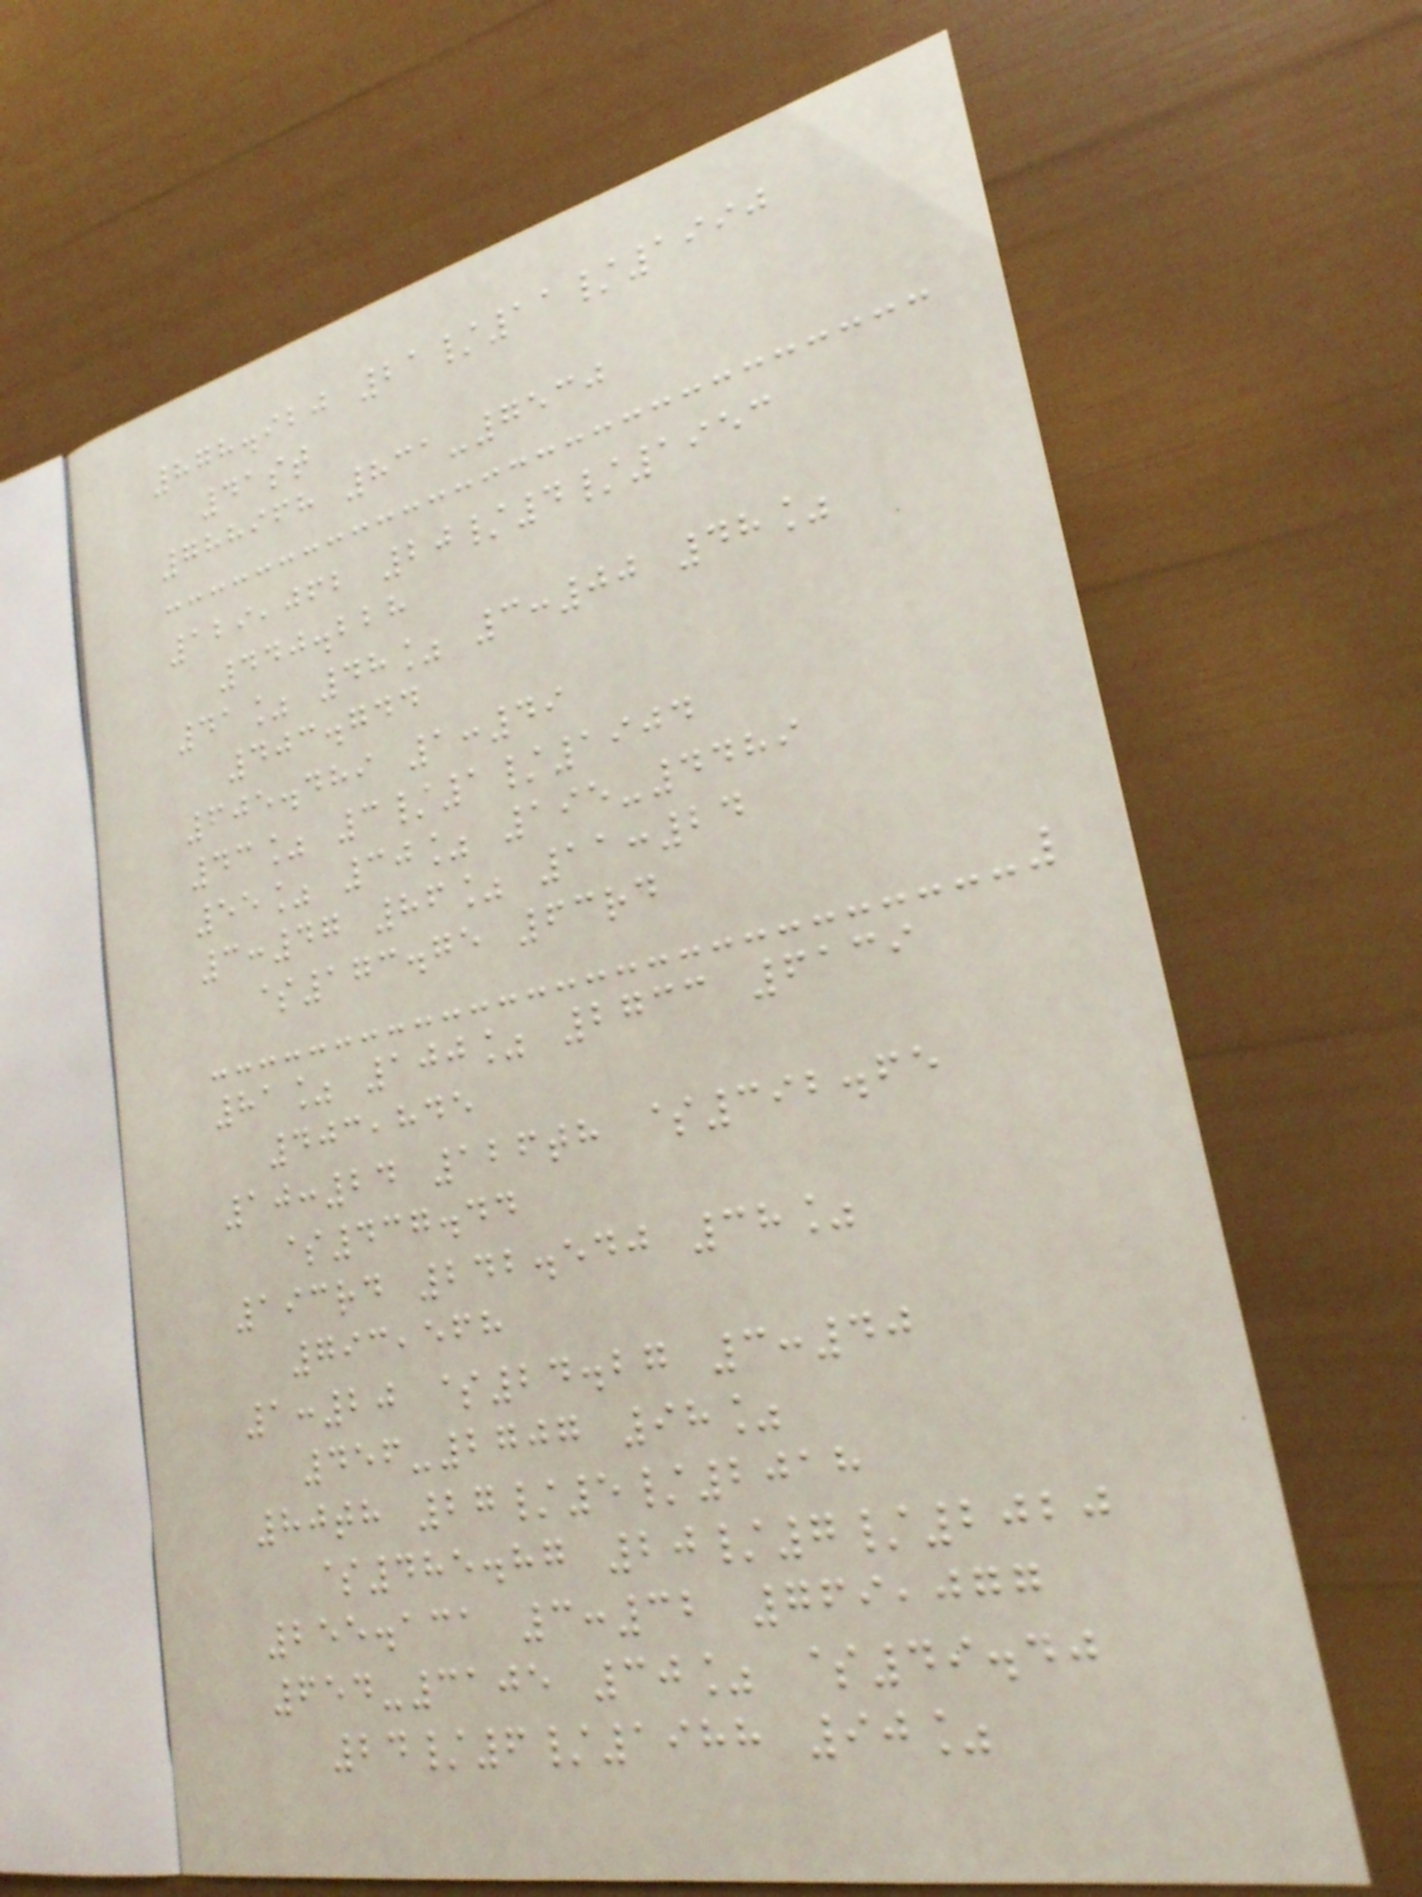878.920 21/11/1990
41st
788968 831-7530
129,062 20/4/1953
440.228
41% 48% 3:00 48%
403.744
605.489 1:49
43% 3/1/1904
55% 30% 195-4489
3:47 86% 11:24
$173.75 63rd
81% 100% 2733 6139
403,845
10:24 126th $392.65
$437.44
193rd 242.540 38%
793,568
1:20 $24.27 3:40
456-2707 98%
80th 27/5/2018
$485.87 20/7/2020
255.131 3:32 769,077
654-3105 30% $49.40
24/6/1988 90%
